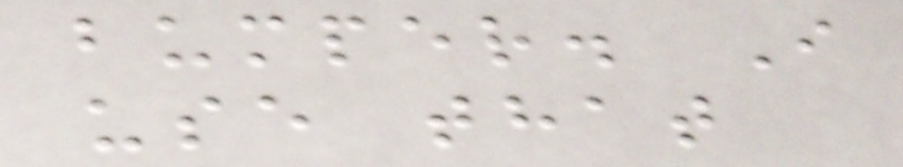bumper. I
use that
